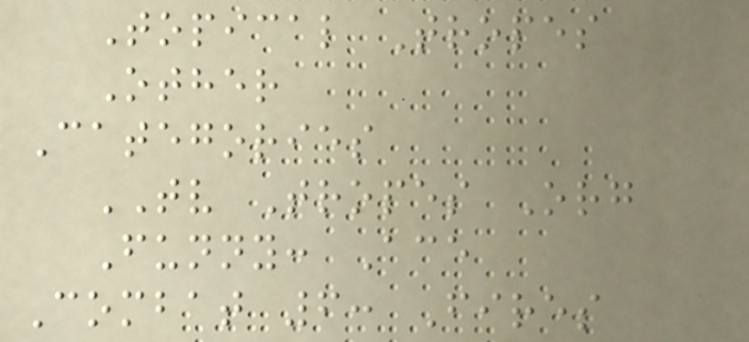Topical Tropes
Other
Categories
TV Tropes Org
Funny: Ace
Combat 6: Fires
